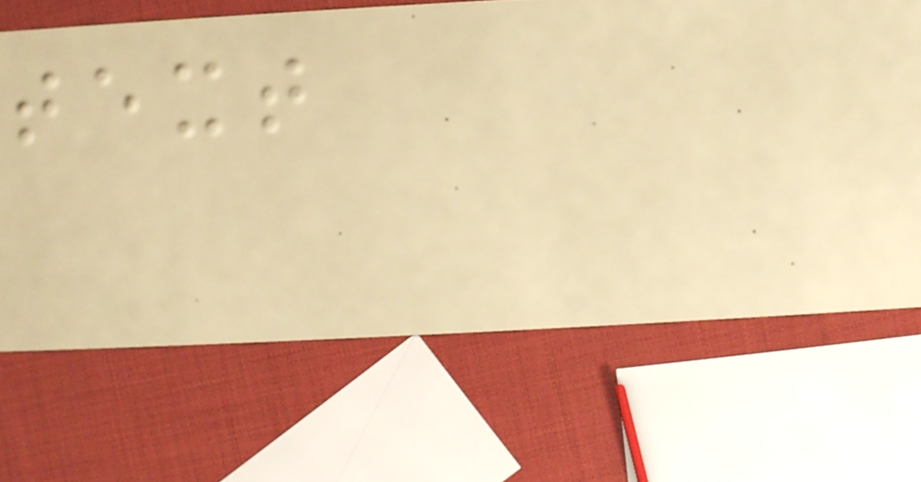text
